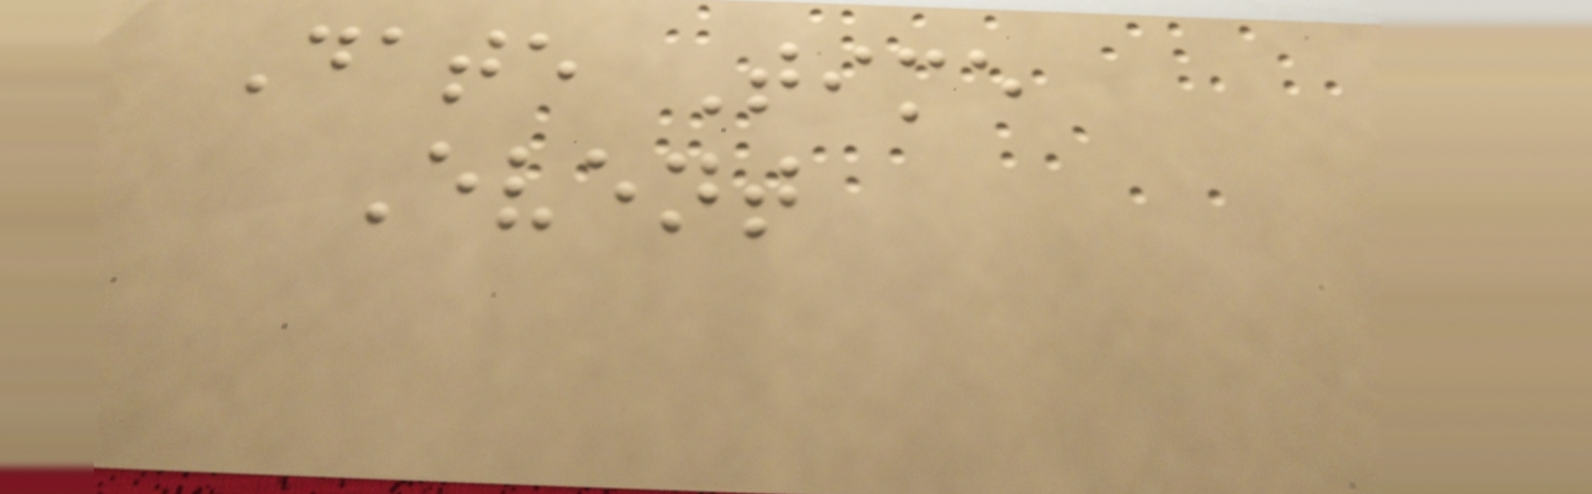Date Time
Event
